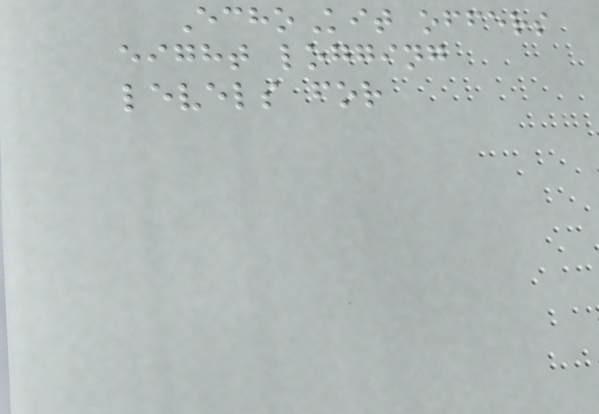EchoKit offers
eight logging
levels for
